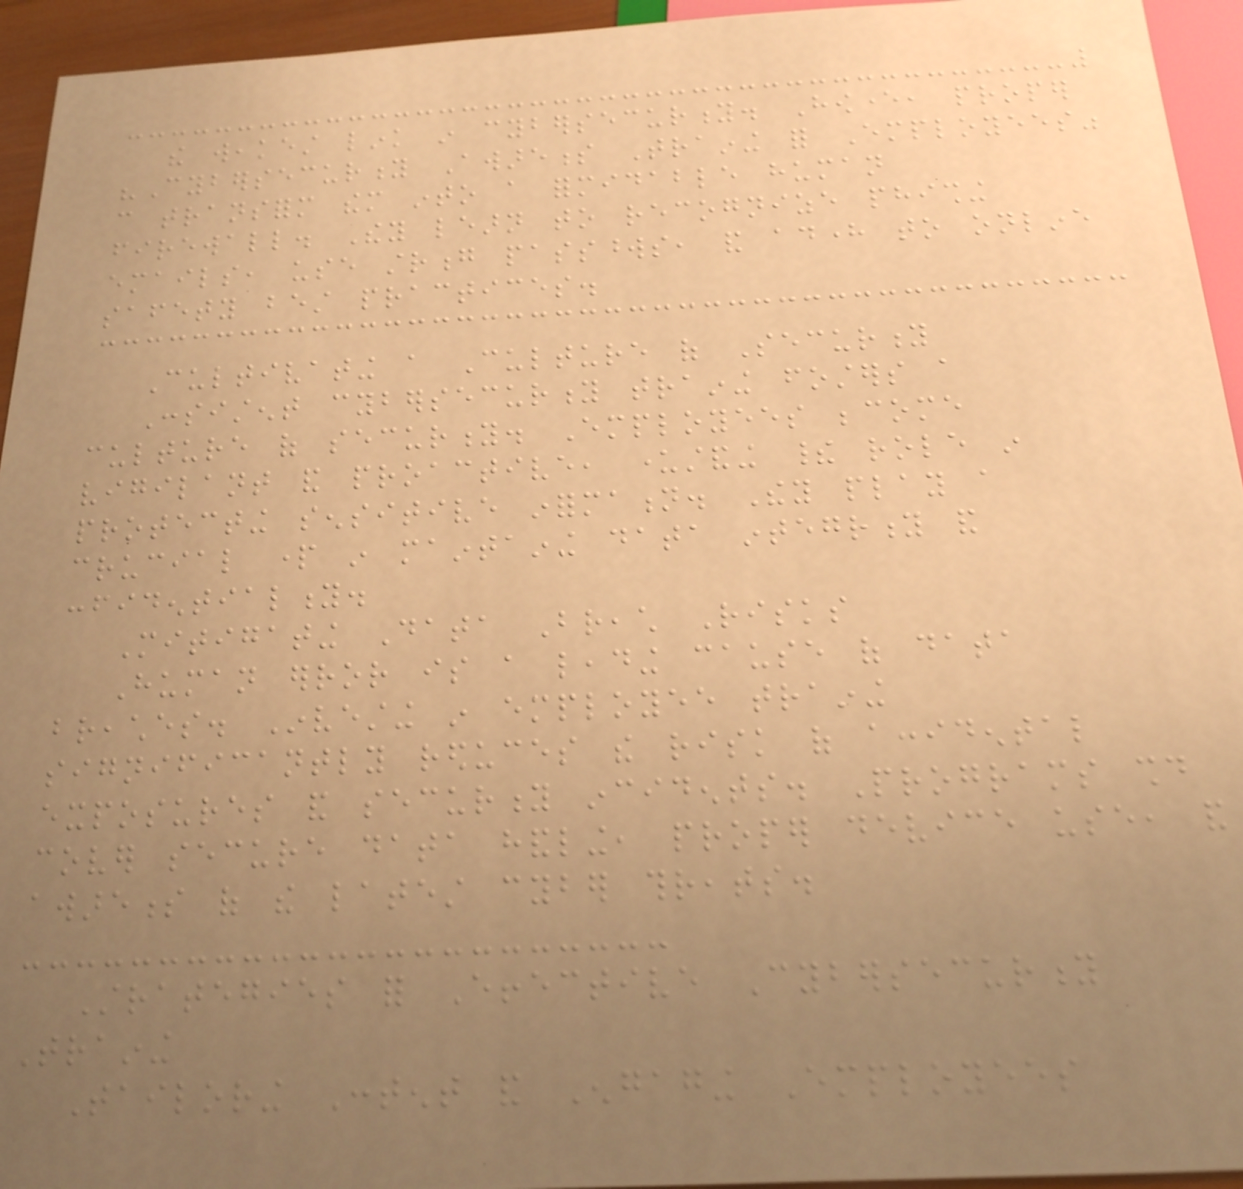the weakest link in cybersecurity. However, proper
"Cybersecurity Awareness Training for Employees"
can transform them into a formidable human
firewall. They learn to recognize phishing
emails, use strong passwords, and adhere to online
safety best practices.
Cultivating a Culture of Security
Consistent cybersecurity training fosters a
culture of security. Employees become
vigilant and proactive, understanding their role in
protecting sensitive information. They play a
crucial part in maintaining data integrity and
confidentiality.
Mitigating Data Breach Risks
Human error is a leading cause of data
breaches. Investing in employee training
significantly reduces the risk of accidental
exposures and security incidents. Programs should
cover secure data handling, proper device use, and
awareness of the latest cyber threats.
Strategies for Effective Cybersecurity
Training
Tailoring Content and Engaging Employees
